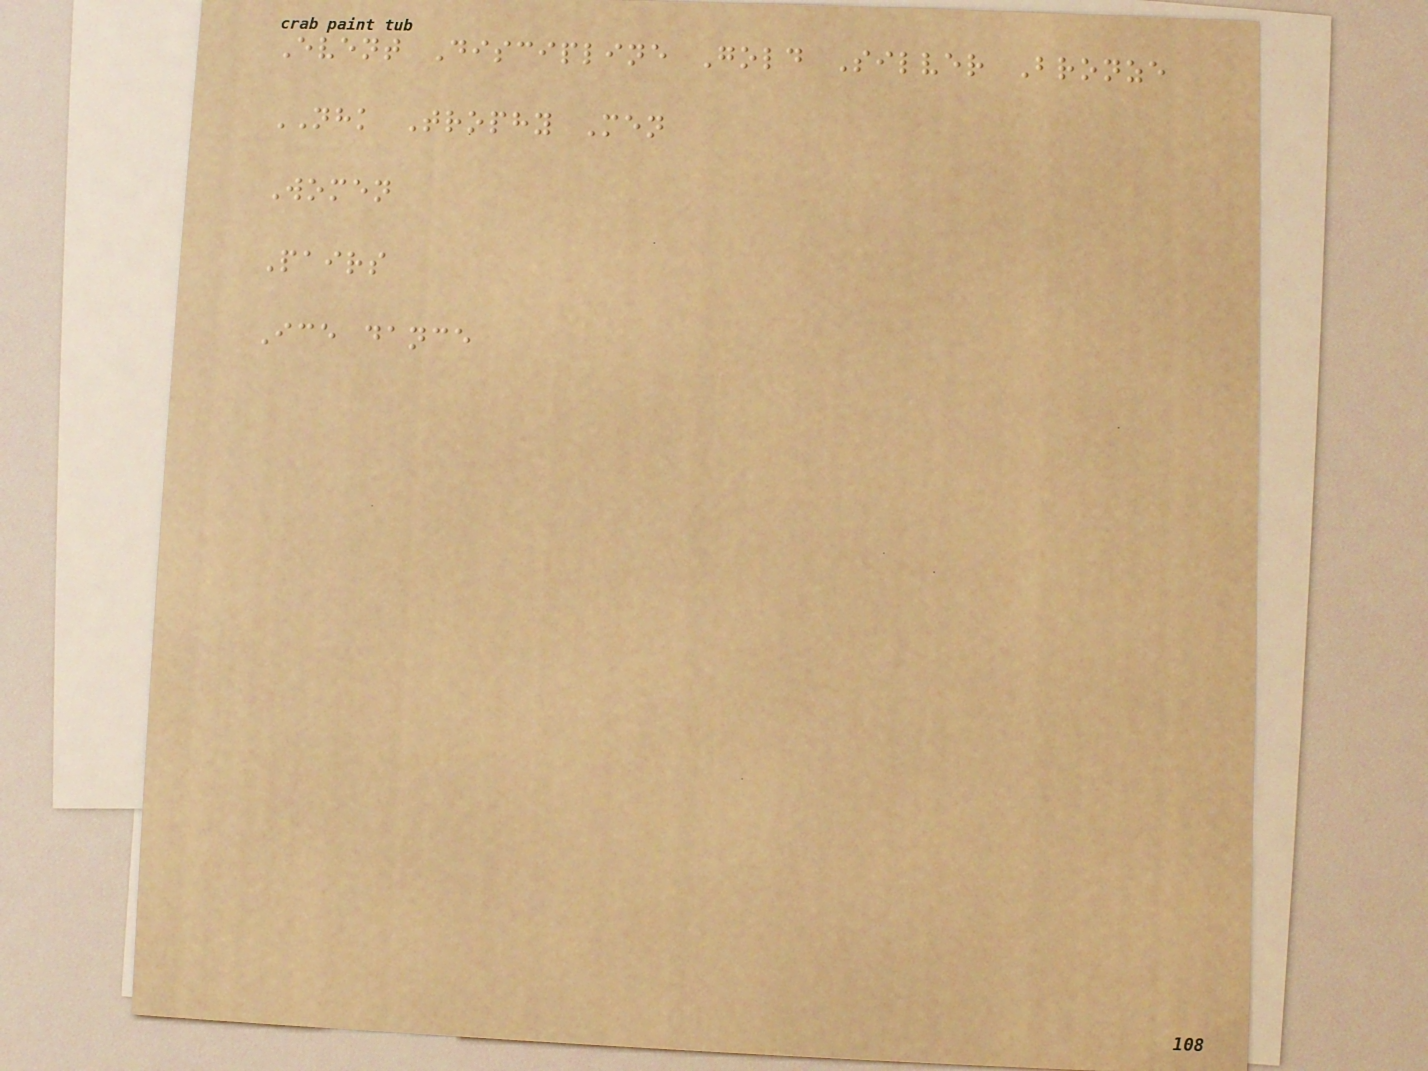Event Discipline Gold Silver Bronze
NHK Trophy Men
Women
Pairs
Ice dance
